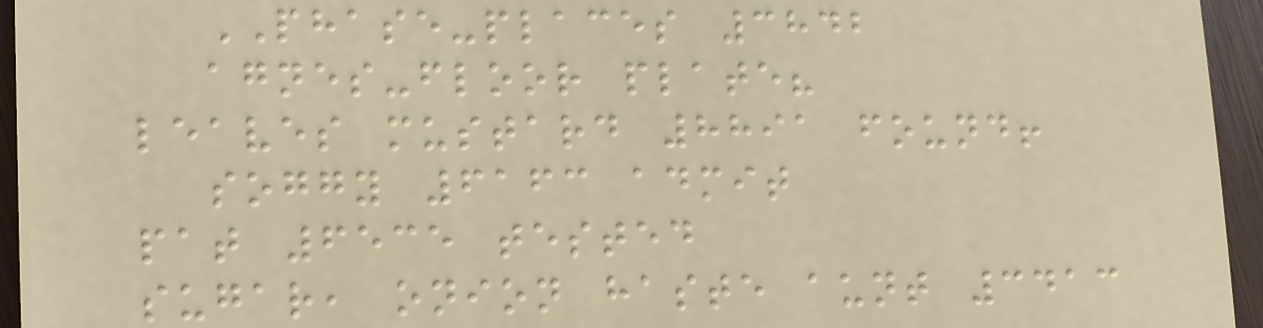PHASE-places 3842
agnes-floor plate?
leaves mustard 8891 found!
soggy 6163 admit
pat 6535 tested
sugar, onion haste aunt 3413
